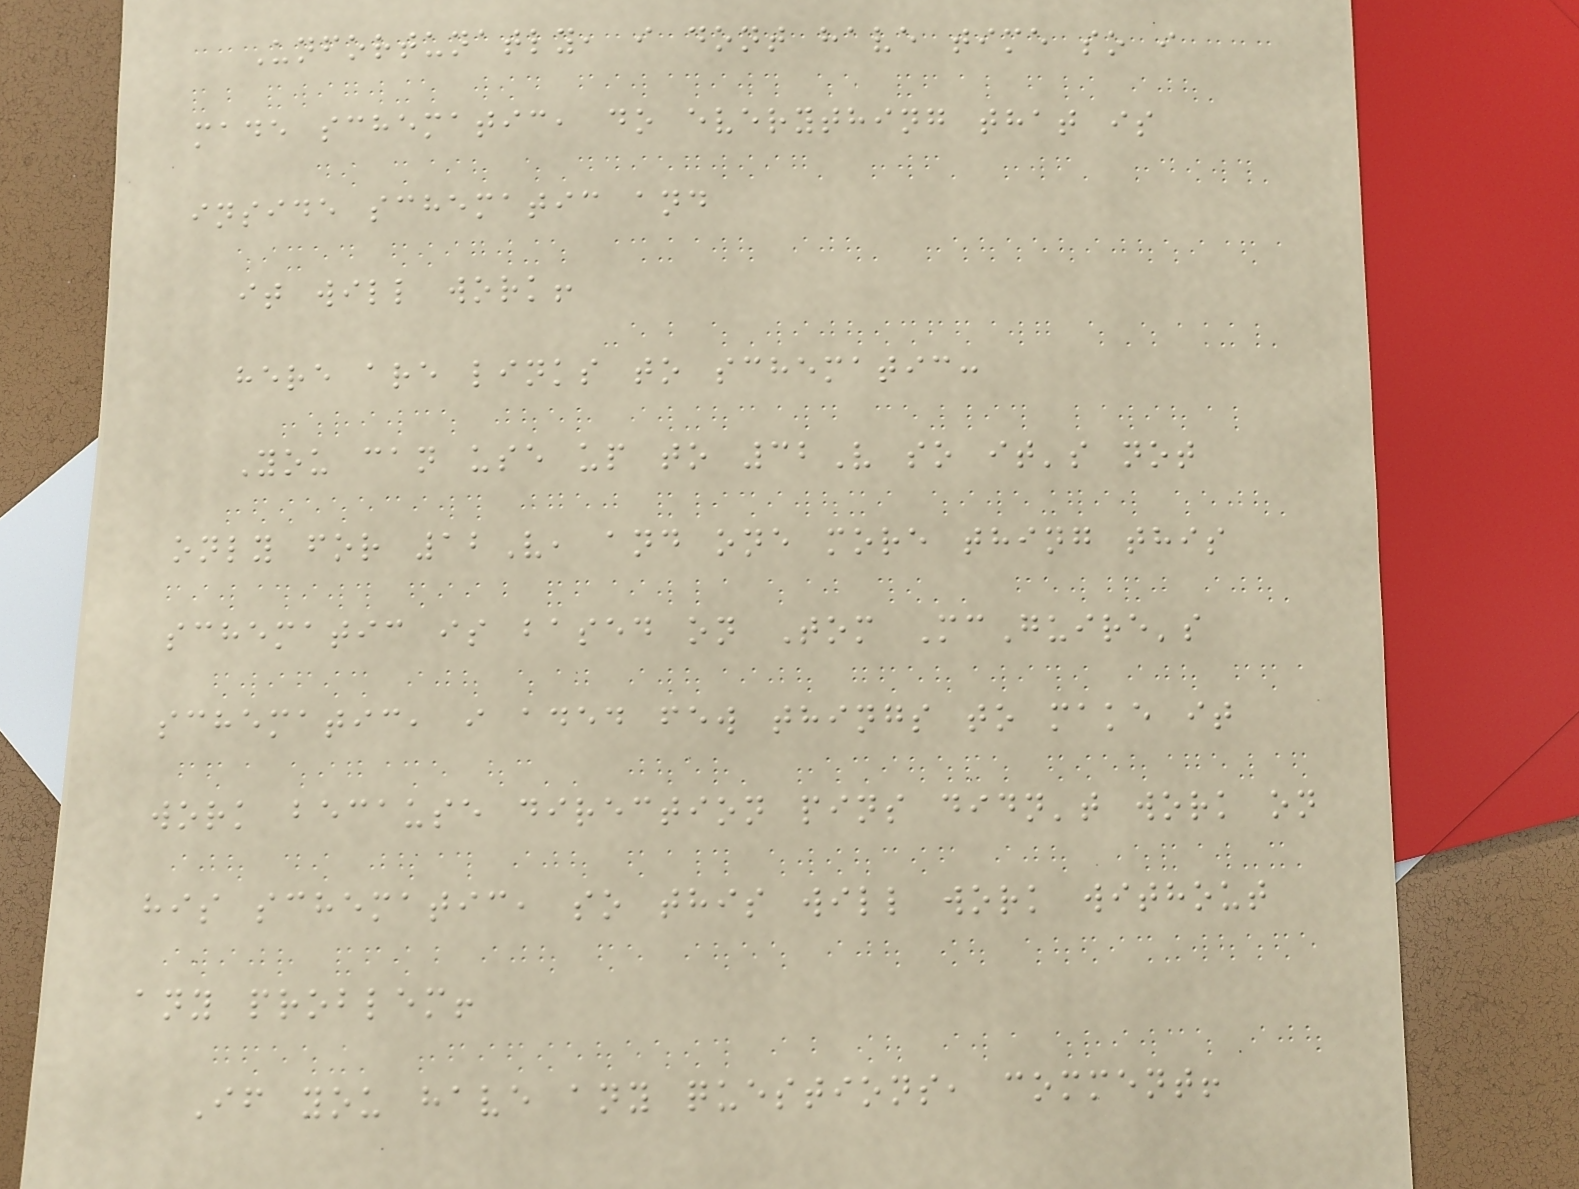Unfortunatly, i dont have time so i
made schematic, do everything that is
inside schematic and
it will work!
here are links to schematic:
You can use up to 32V so it's not
only for 12V, and one more thing this
schematic is based on Tom McGuire's
schematic, i aded few things to make it
work because direction pins didn't work on
his schematic, so this will work without
any problem!
If you have any questions, comment!
